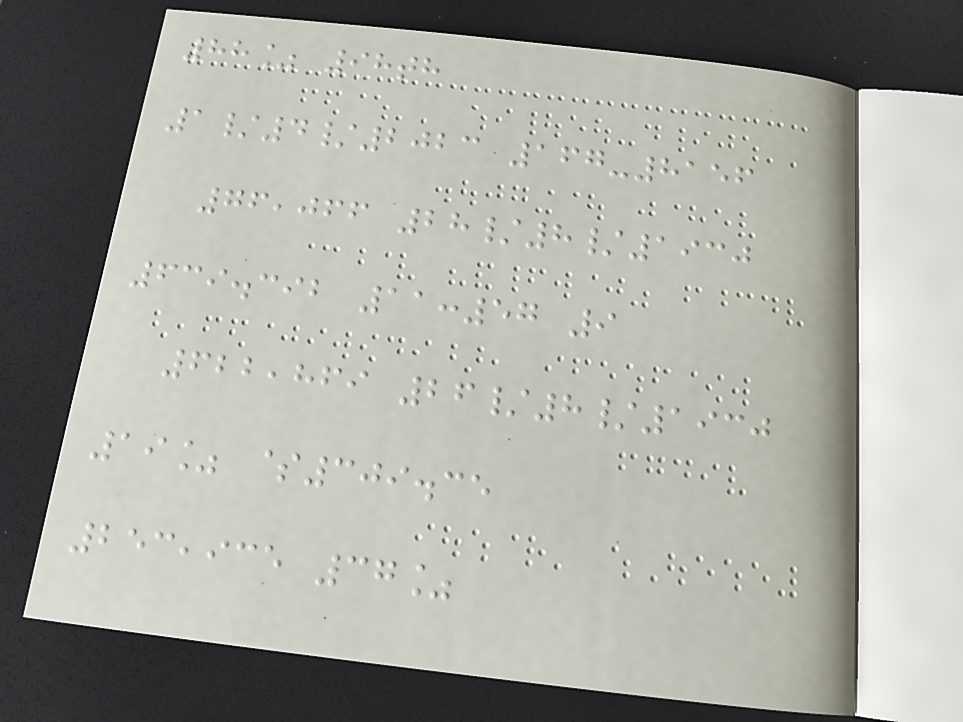88% 98th
1/4/2023 167-8156
76,066 28/8/1930
639.392 11:57 9
622,869 26/8/1930
19% $309.35
253,935 37%
